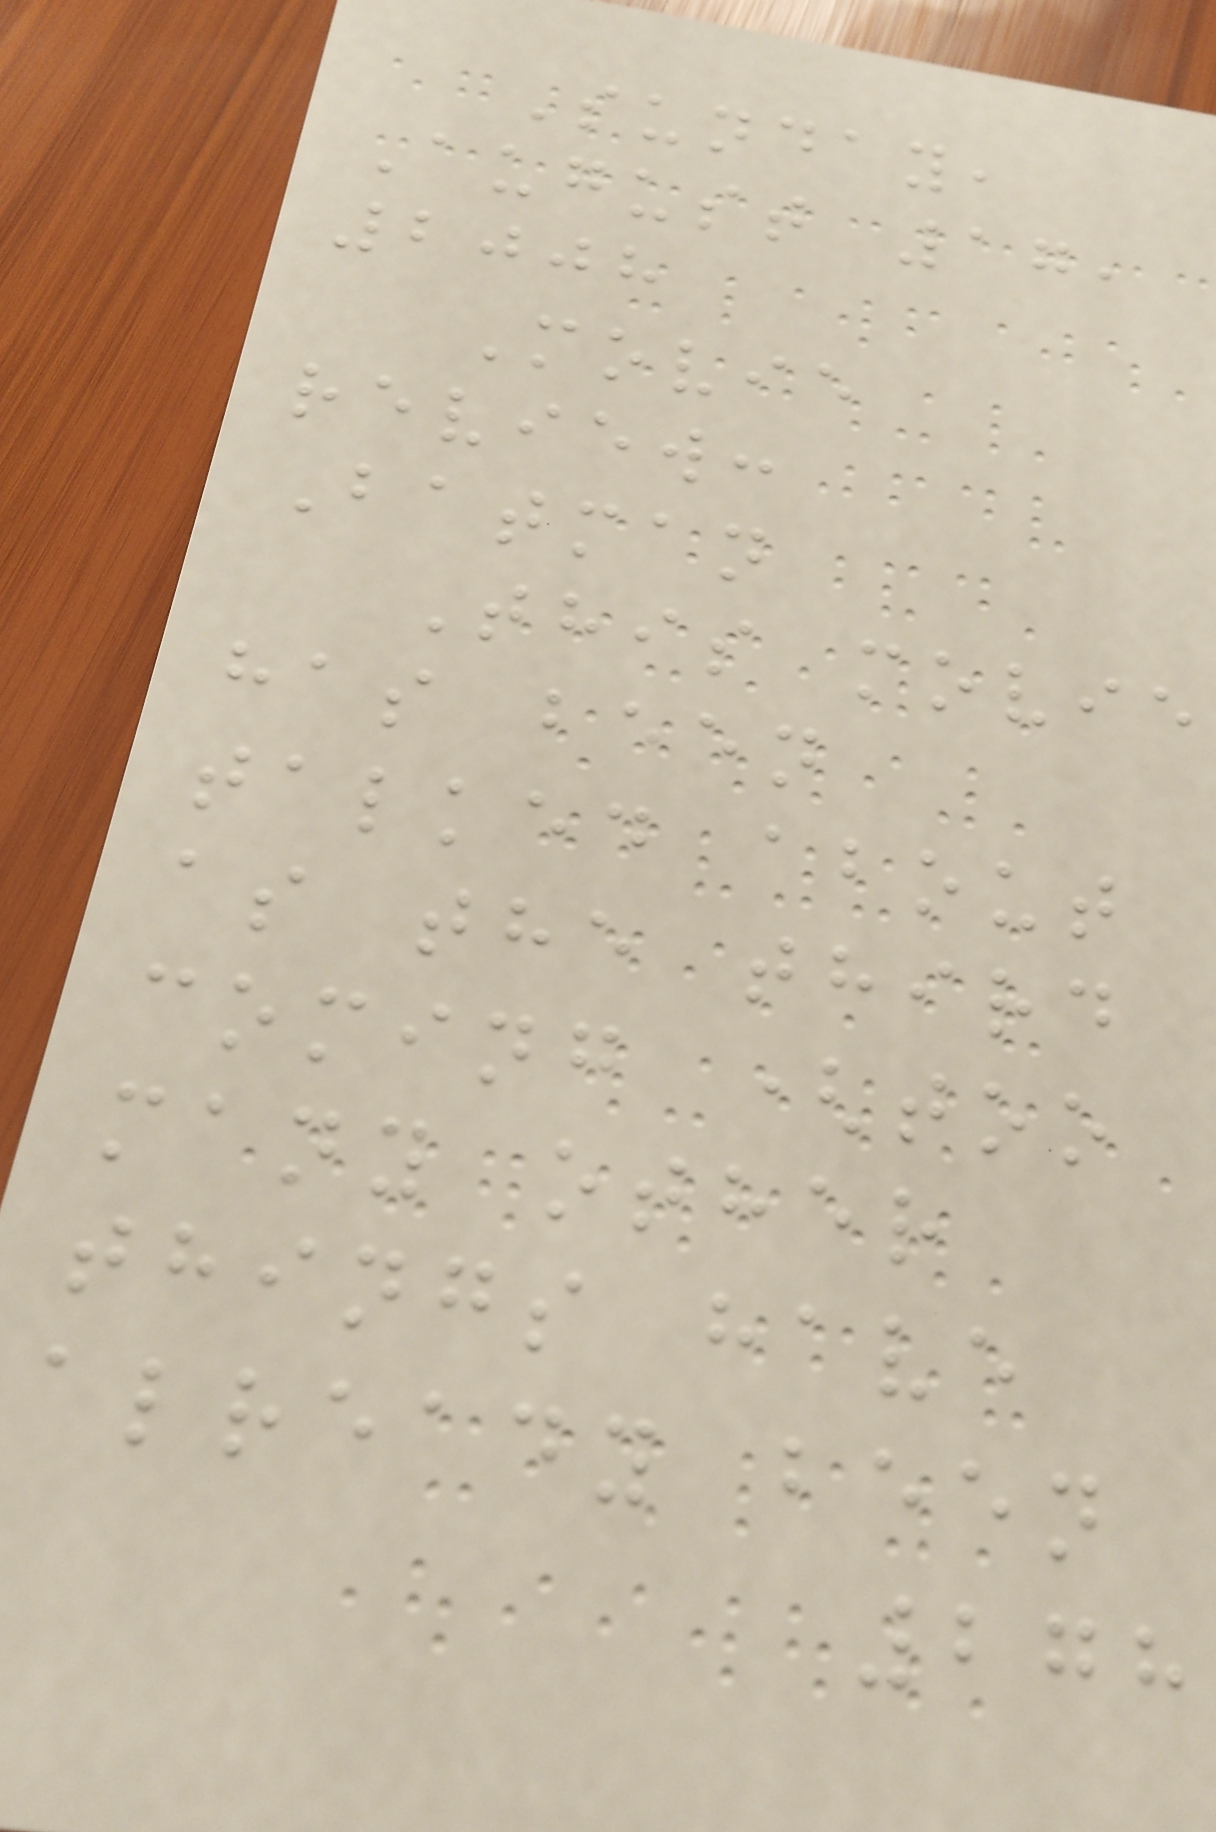Sunday,
August 17,
2008
Movie
review:
Batman
This movie
has been
talked about
as the third
coming (too
many other
things have
already been
278
